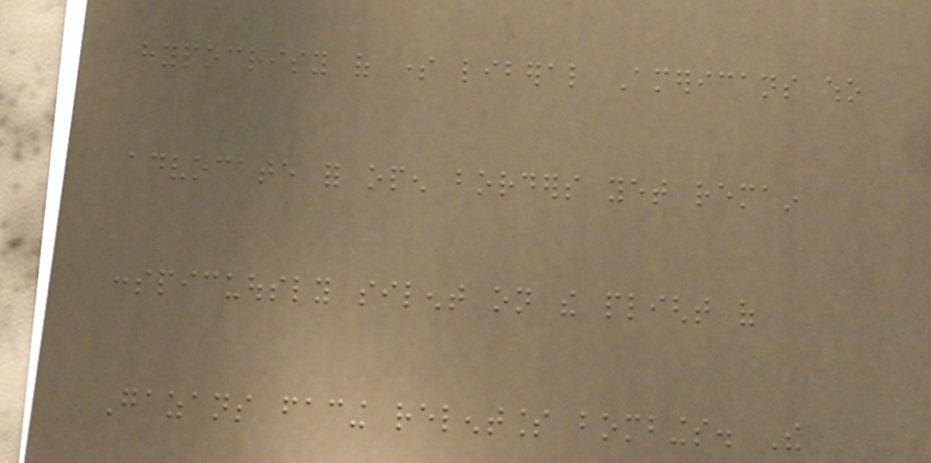hypocrisy of some liberal Americans who
advocate for open borders yet remain
conspicuously silent on the plight of
Gazans facing relentless bombings. The
